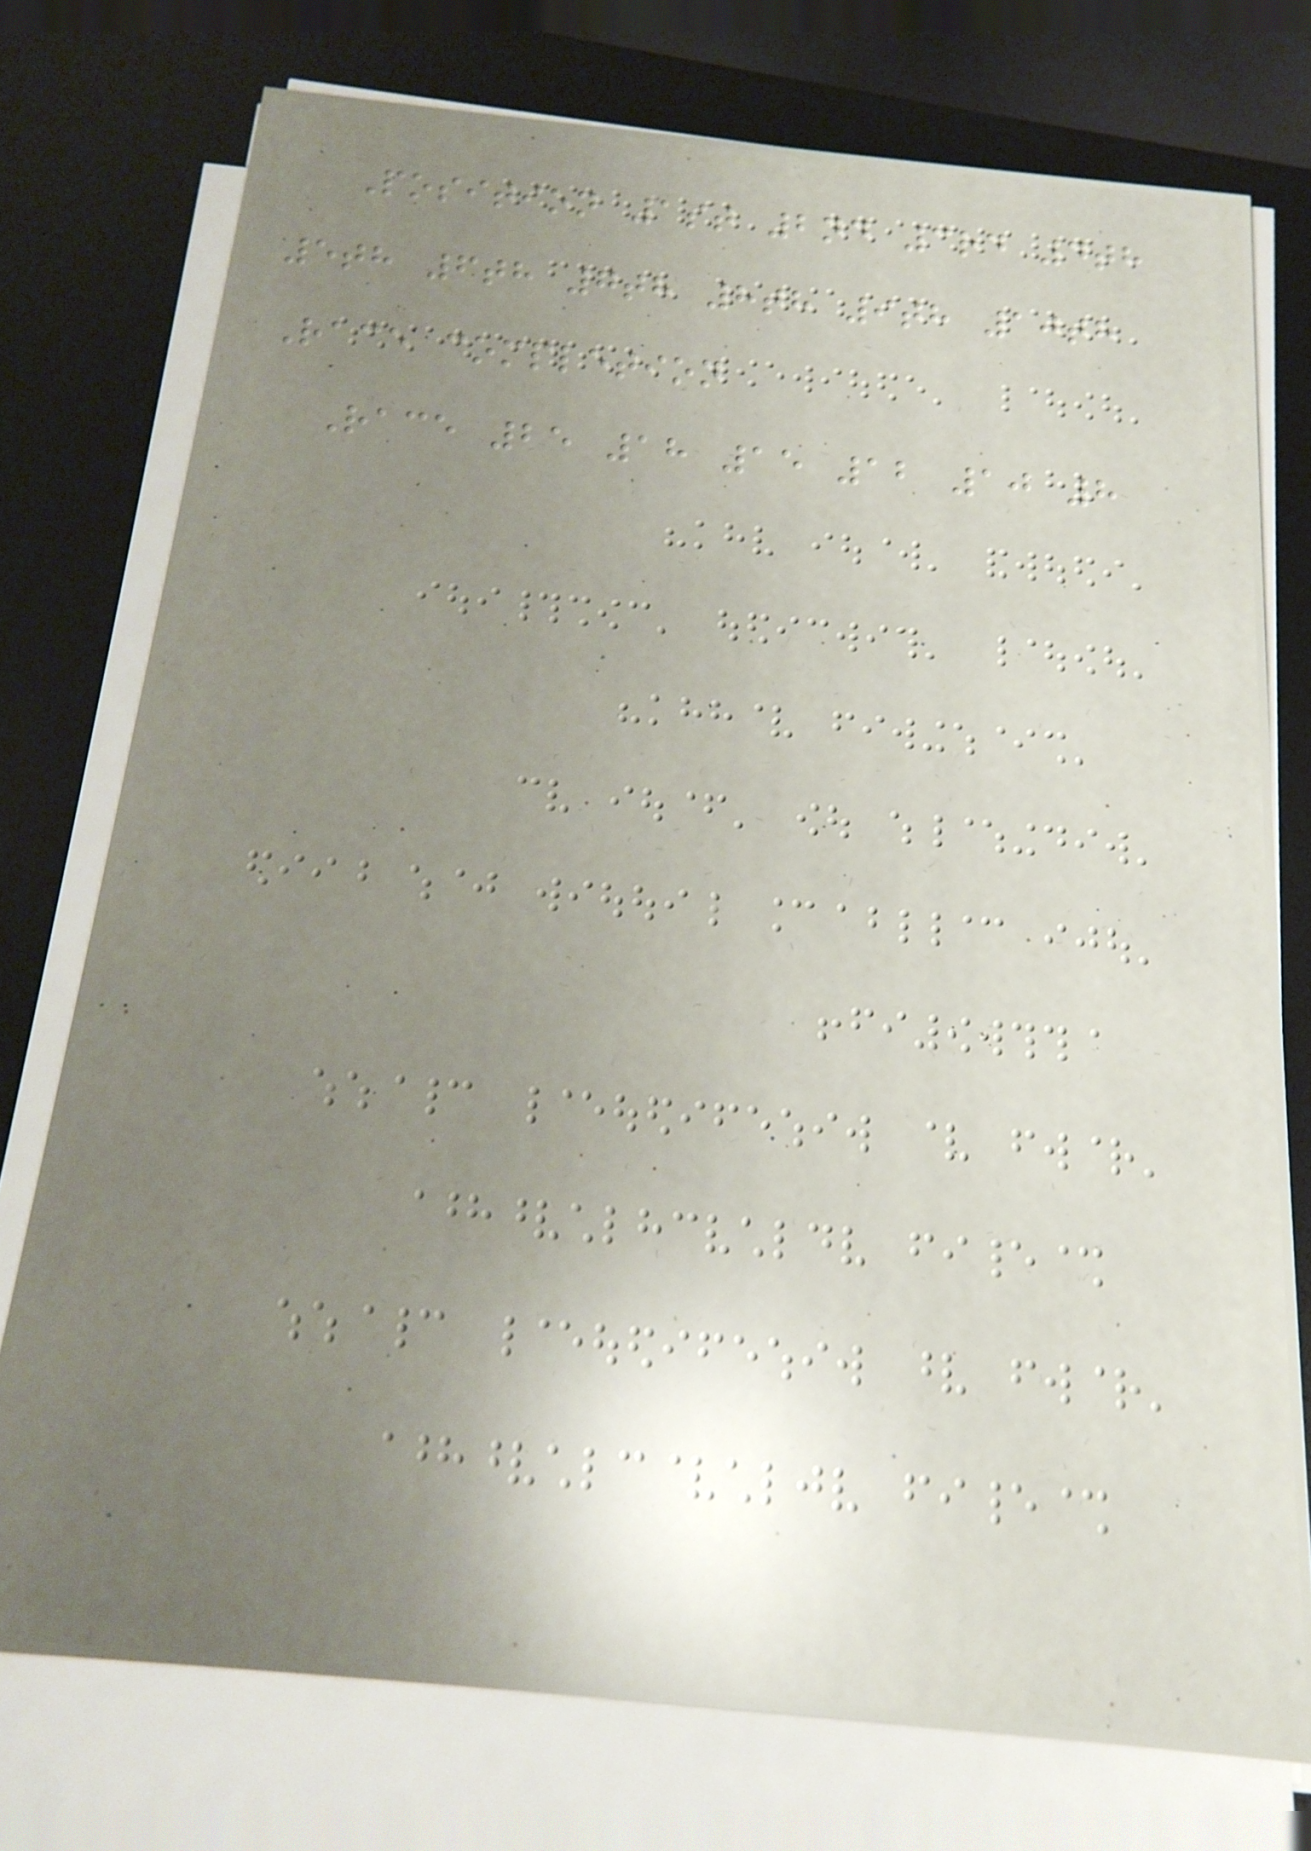Position 1st 2nd 3rd 4th
5th 6th 7th 8th 9th 10th
Race completion
Race 25 18 15 12 10 8
